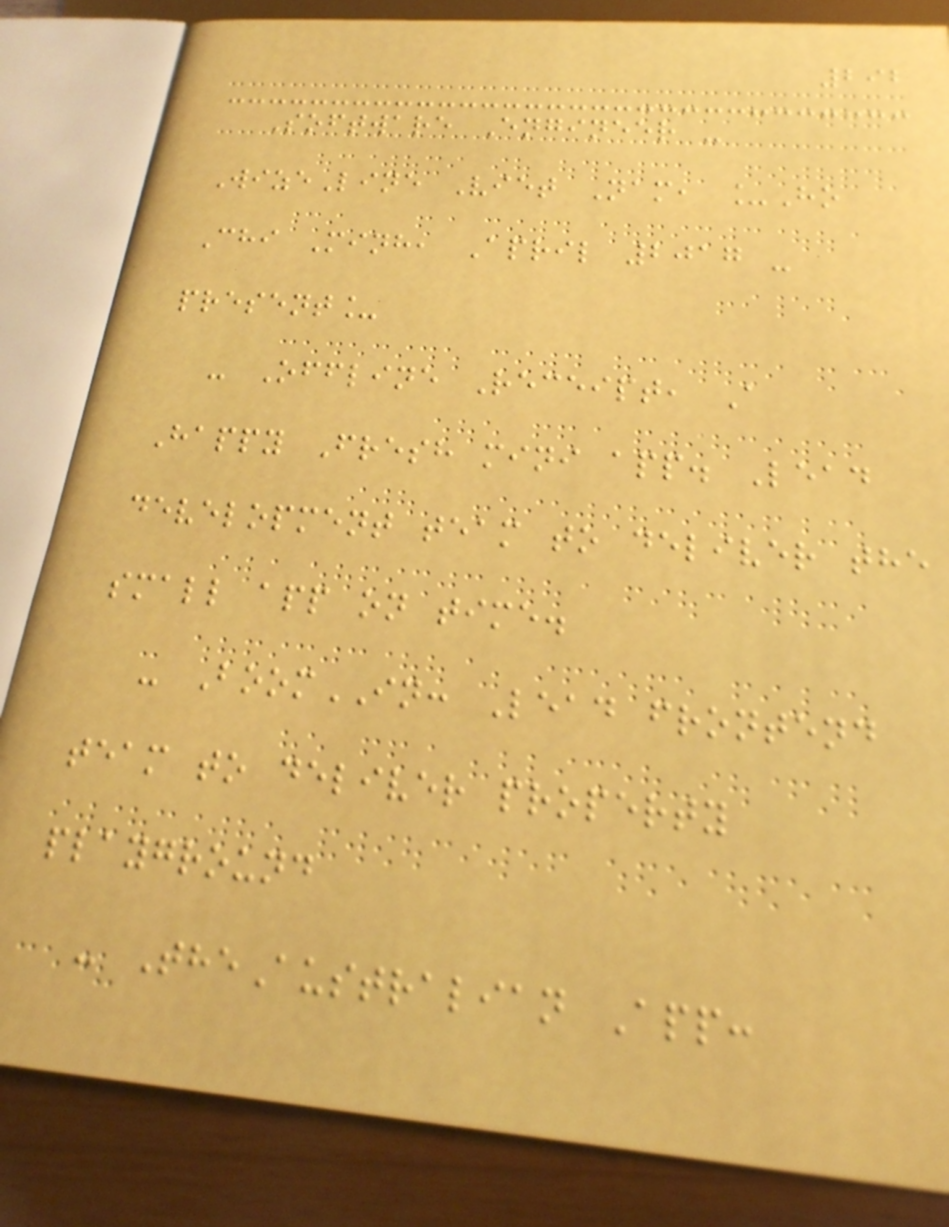292
Software Engineer -
WizeLine Viet Nam, _Ho
Chi Minh, April 2017 -
present_
- Offline Receipt, A
Happy Fresh mini app. Lead
development team to deliver the
small app on time.
- BoomIN: Lead frontend
team to deliver property
playground
- TheAustralian App:
